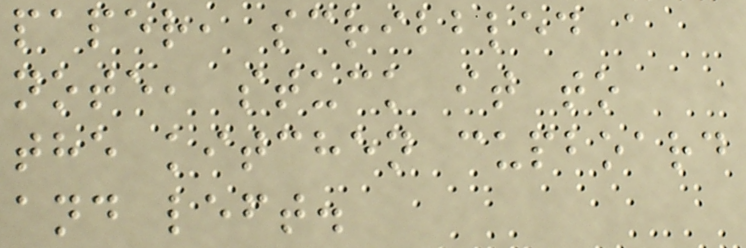paper, scribbled a
note, stuck it to
the kitchen cupboard
and left.
